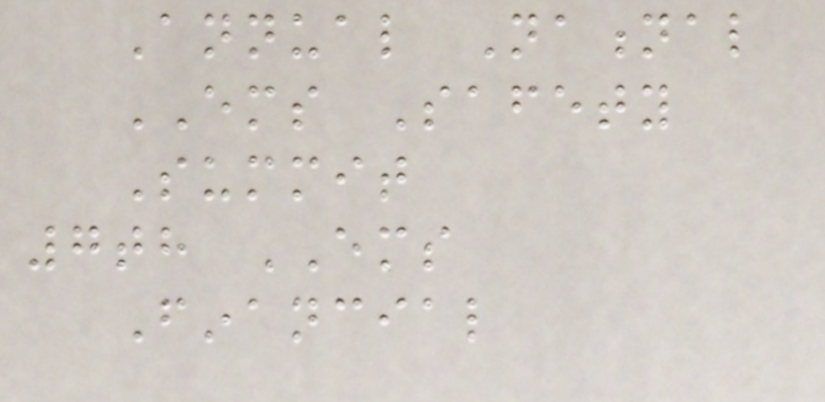Annual National
EMS Safety
Summit
7th EMS
Financial
